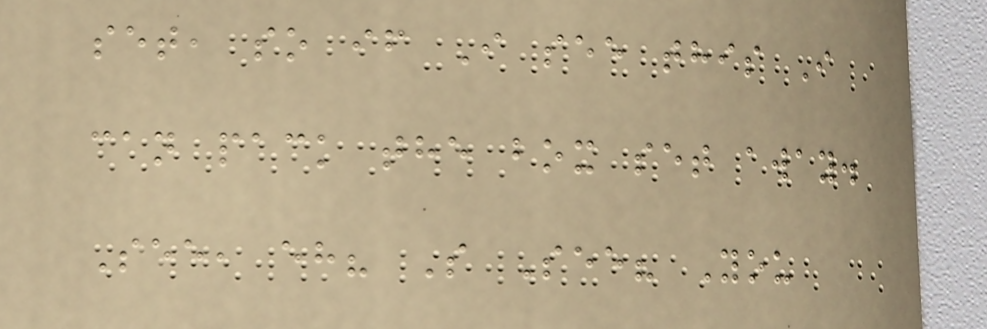set, so if I see this I
can pack the box set away.
See, eh? S See? You
